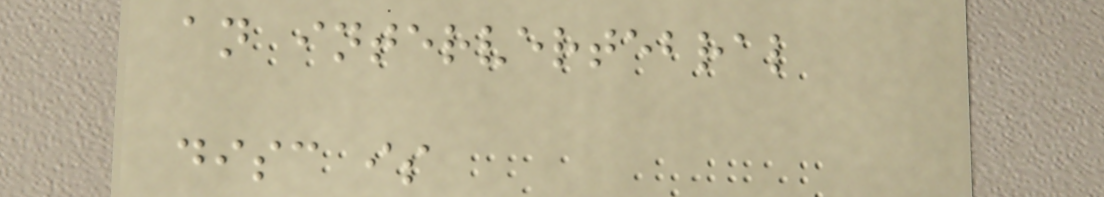an intervertebral
disc is
